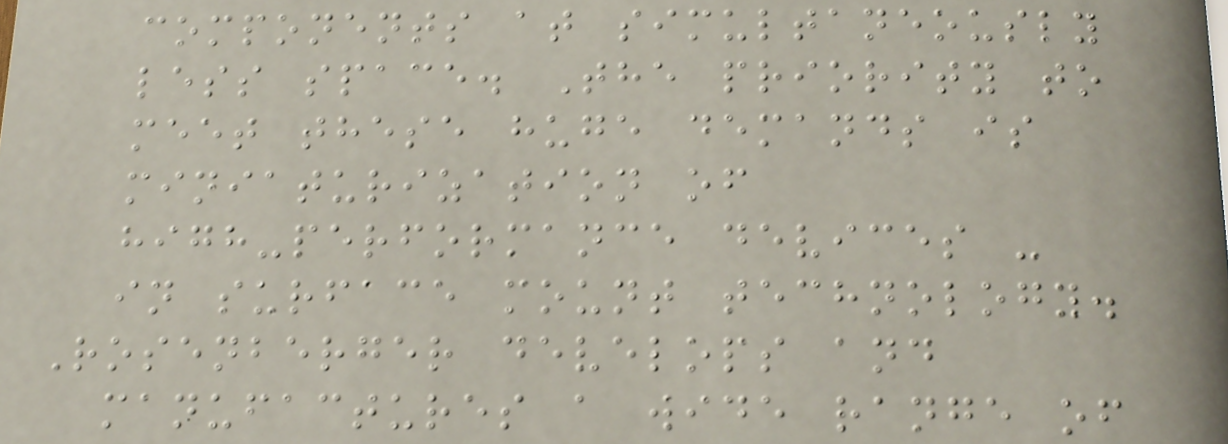components at simultaneously
less space. The priority to
meet these huge demands is
miniaturization of
high-performance devices -
in surface mount technology.
Rosenberger develops and
manufactures a wide range of
